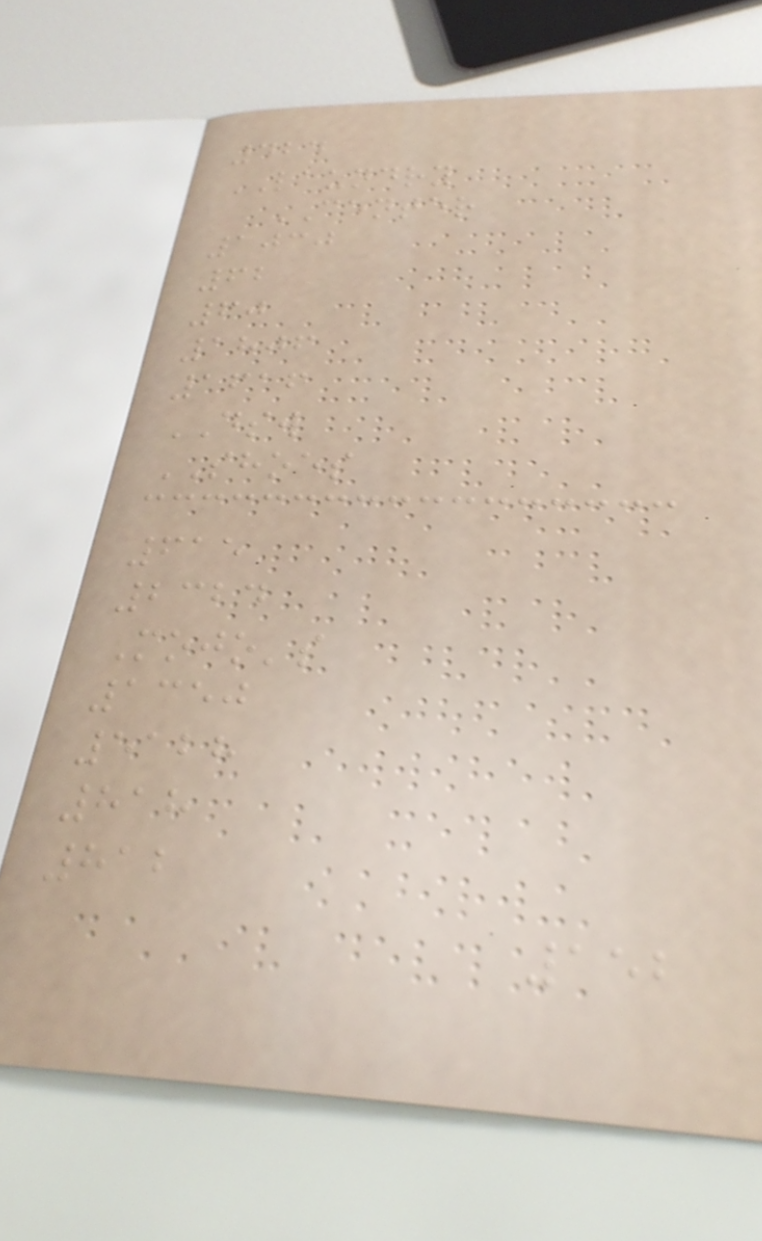424
LAUNDRY
CENTER
1030
62
60
1806
1616
DSW
SHOES
615
2324
Mojo's
1350
5128
818
812
152
